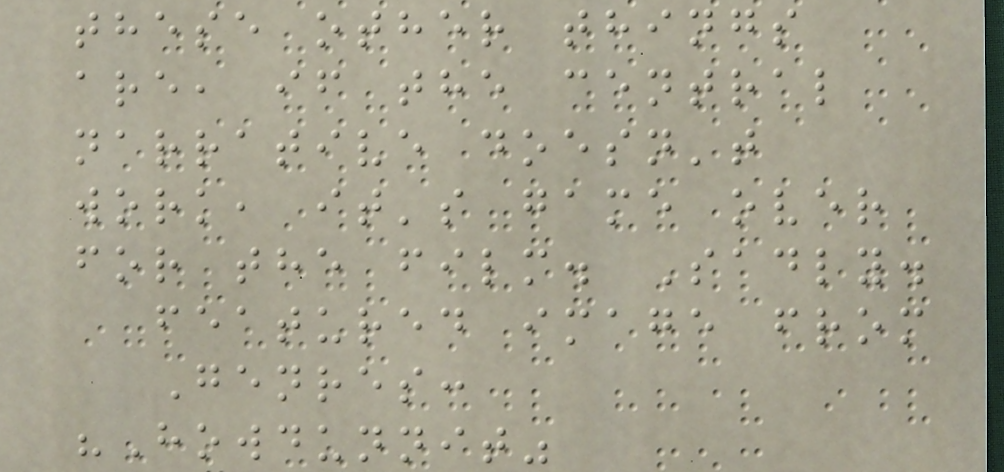these other things
are, if the central
narrative doesn't
work, it's game over
for the film. Sadly.
featured image from
Genres:
"Howdunnit"
